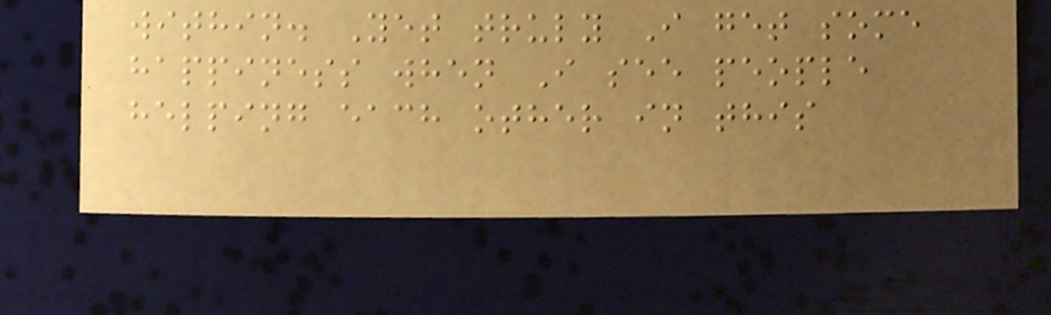within. Yet truly I get some
happiness when I see people
helping each other in this
